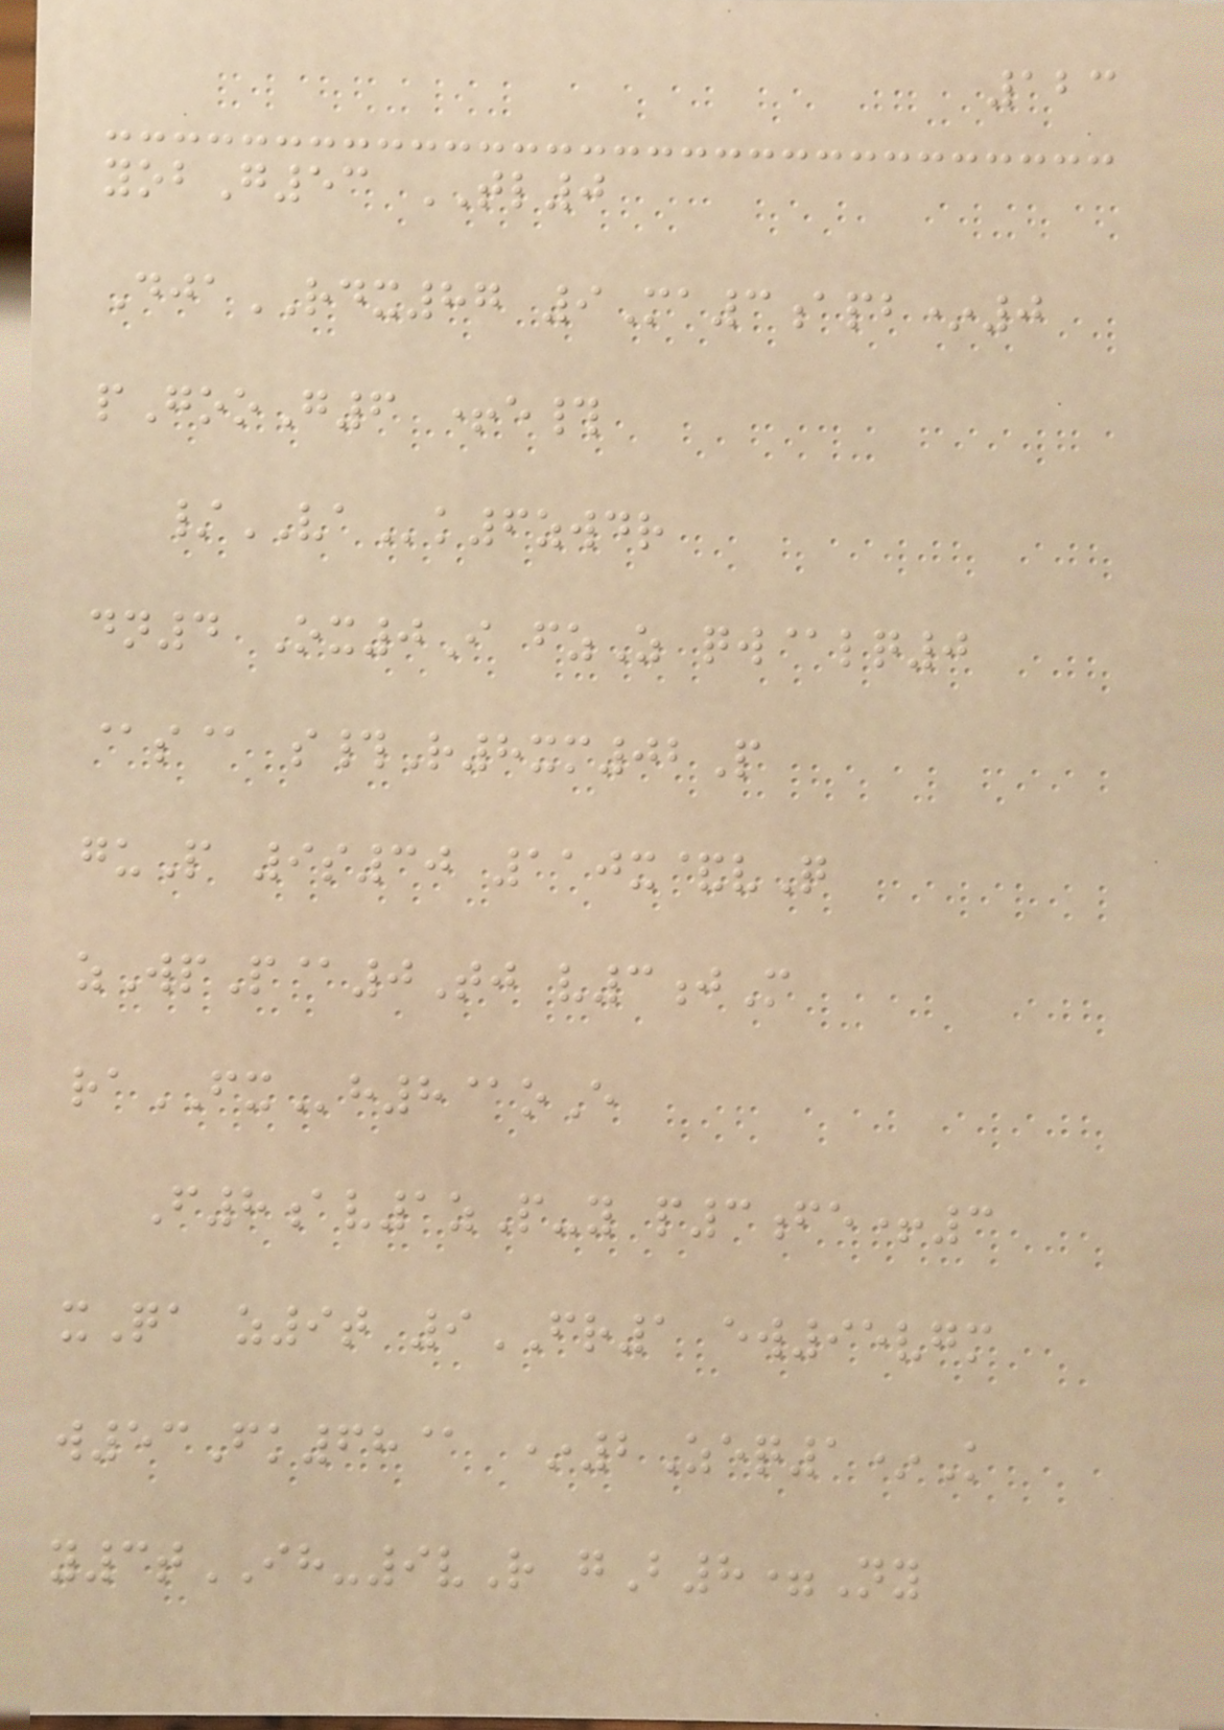123
yobG53 TL0
DjaRDX87 9Ma3apb*0
pGooG6 +e#
/VAk6zwdr
dn4 Ox0I fzZ qw@lq0
@s@ s#R8xm02P
guP 9s30 110x&vQ
zWpP@0Tj v3jM
raFXh8@oE
F8av1zP-y p3fe+3
xQa z9t 9FR1 ew95vgm
w53Fk68@ *2Zeq1*K
y3tIH-9vR gB8=Ny
